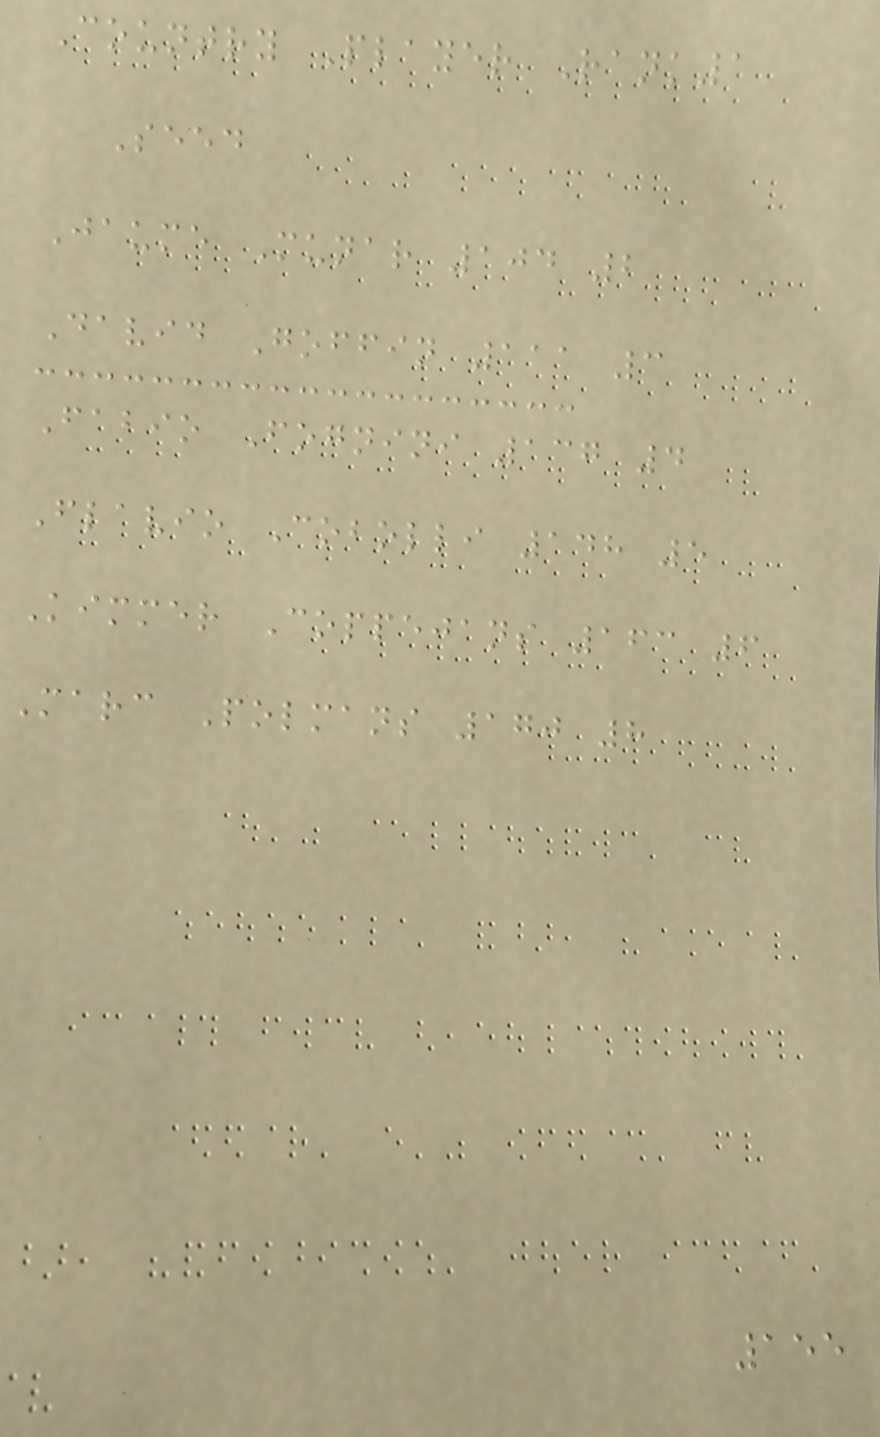Country Player Rank1
Seed
Jaume Munar 104 2
David Goffin 111 3
Fabio Fognini 137 4
Flavio Cobolli 148 5
Kimmer Coppejans 163 6
Marc Polmans 170 8
155
